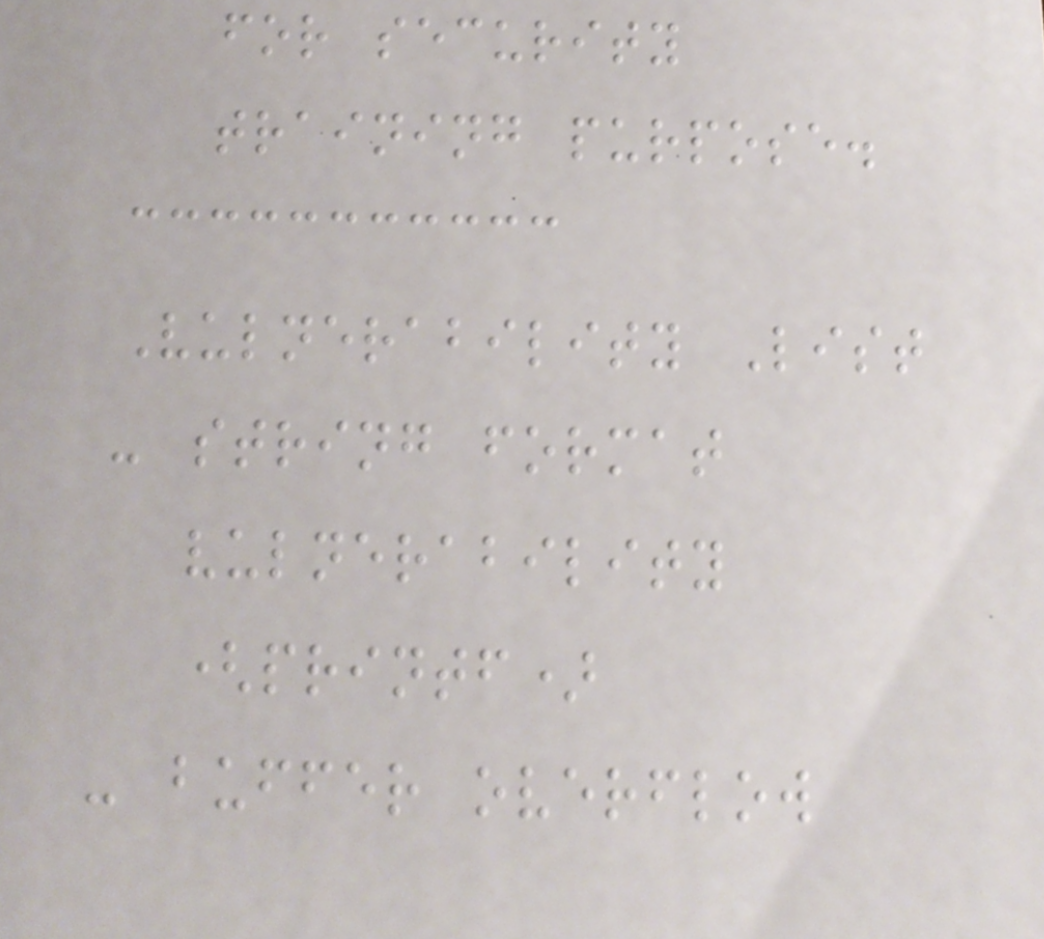for security
training purpose.
Vulnerability List
- string format
vulnerability
(printf)
- buffer overflow
